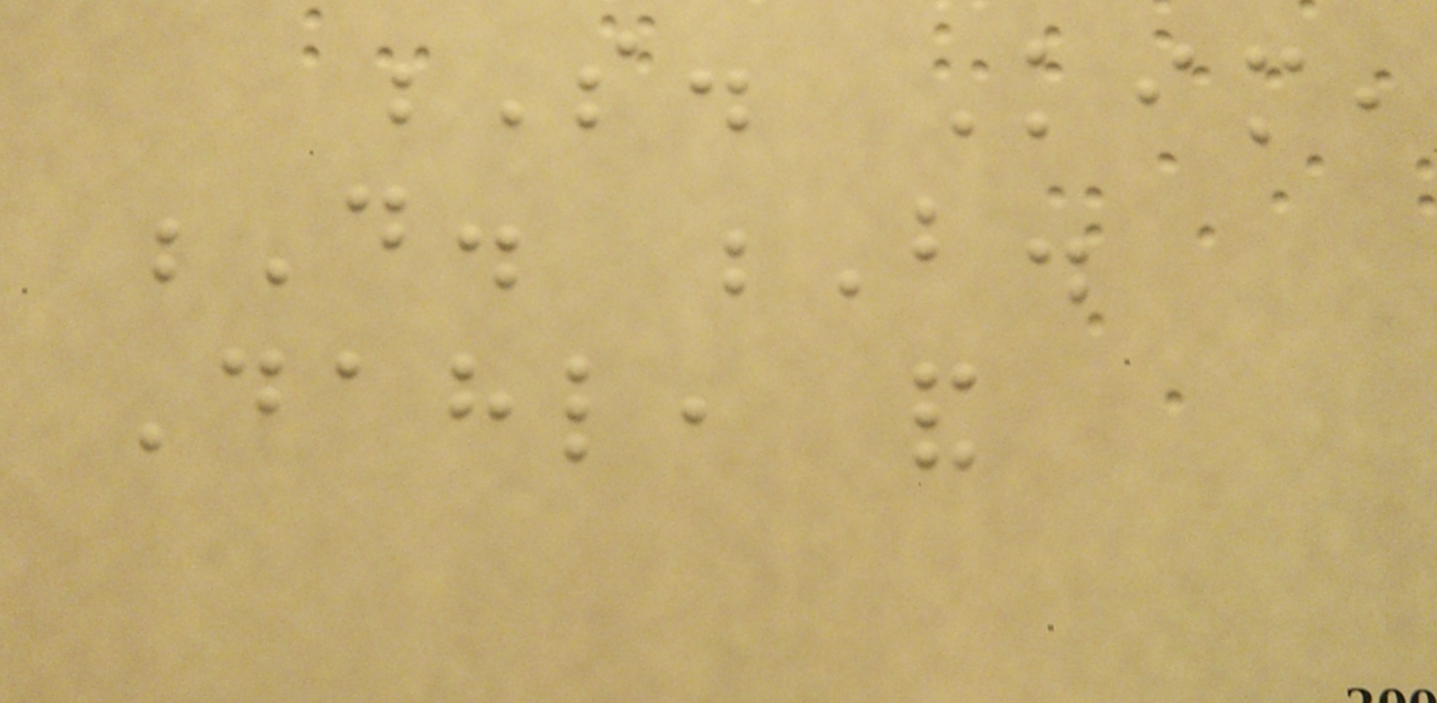S. Kim,
D. B.
Dahl, and
